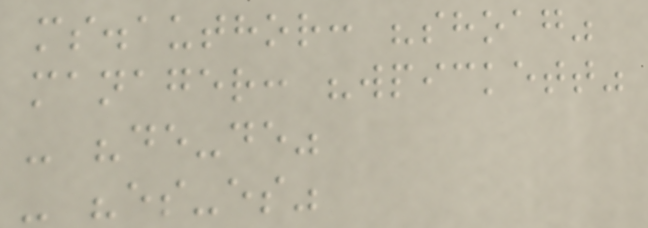ms.author: "shoag"
manager: "wpickett"
- "de-de"
- "es-es"
